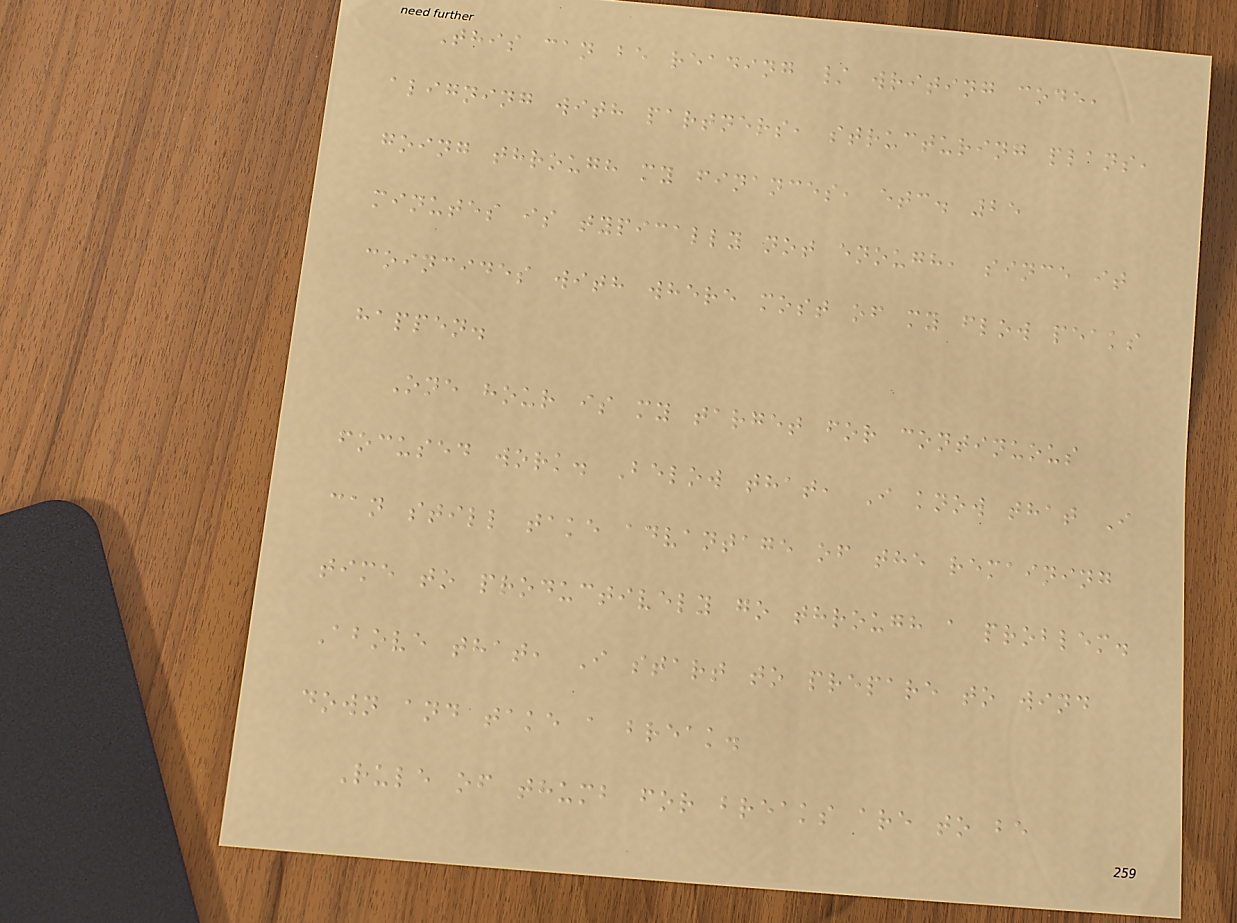This can be reading / writing code,
aligning with partners, structuring plans,
going through my finances, etc. 25
minutes is typically not enough, since it
coincides with where most of my flow peaks
happen.
One hour is my target for continuous
focused work. Below that, I know that I
can still take advantage of the remaining
time to productively go through a problem.
Above that, I start to prepare to wind
down and take a break.
Rule of thumb for breaks are to be
